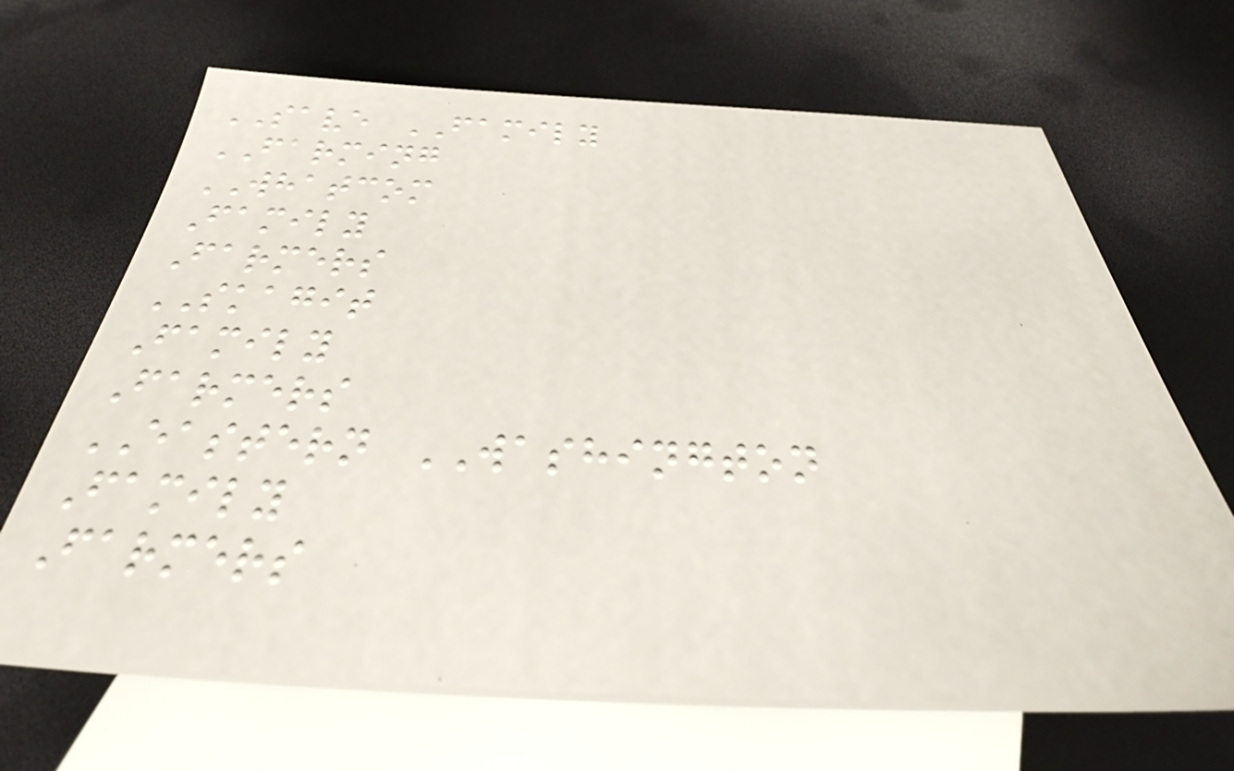SAVE FAMILY
FARMING
WHATCOM
Family
Farmers
SKAGIT
Family
Farmers
EASTERN WASHINGTON
Family
Farmers
